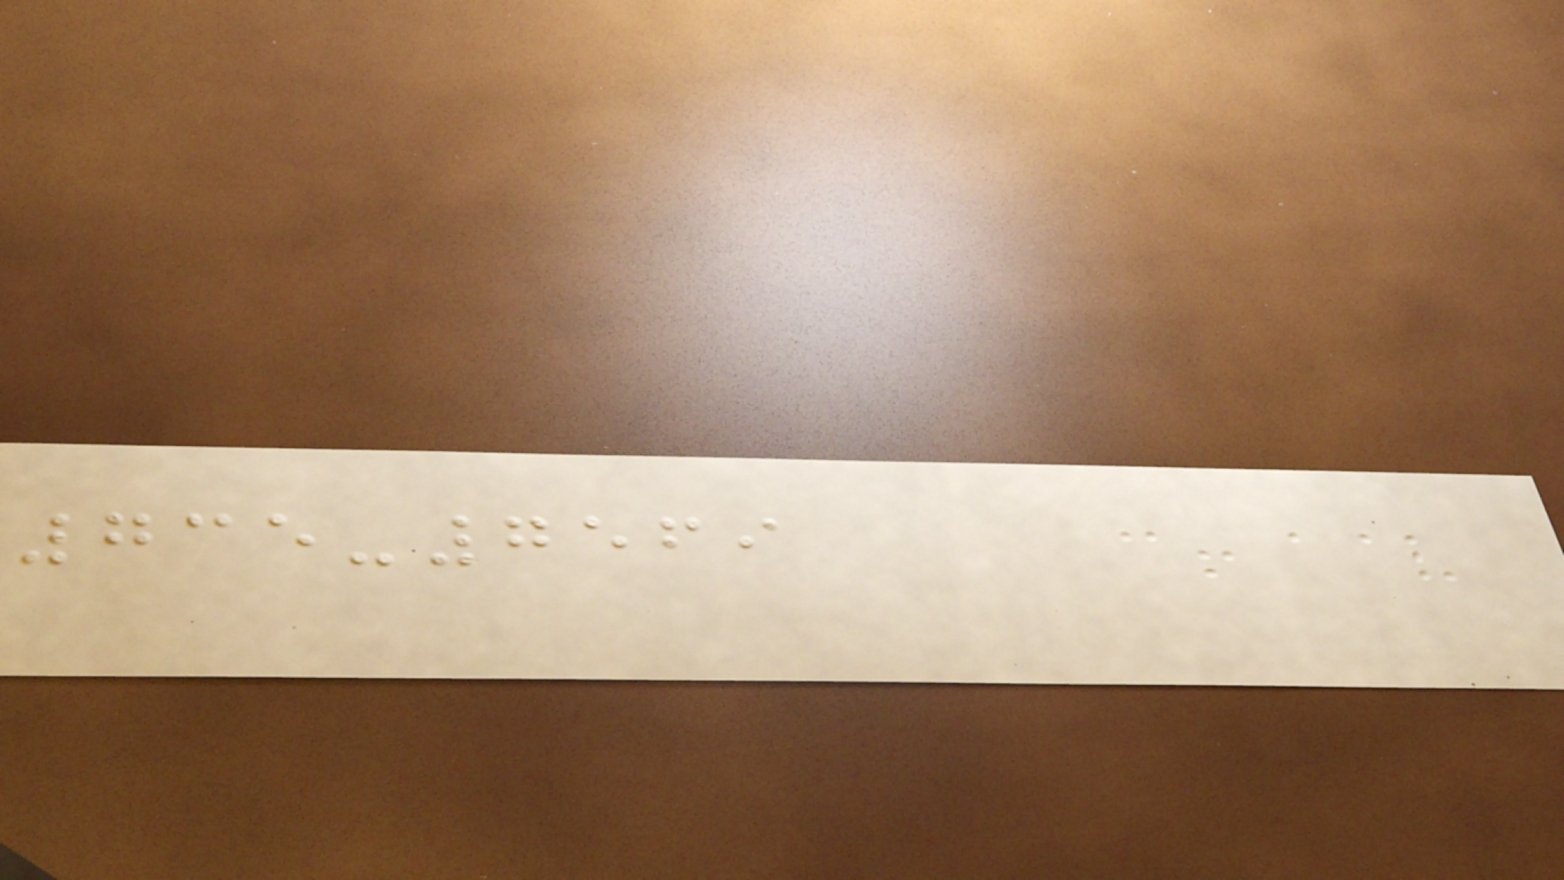735-7569
